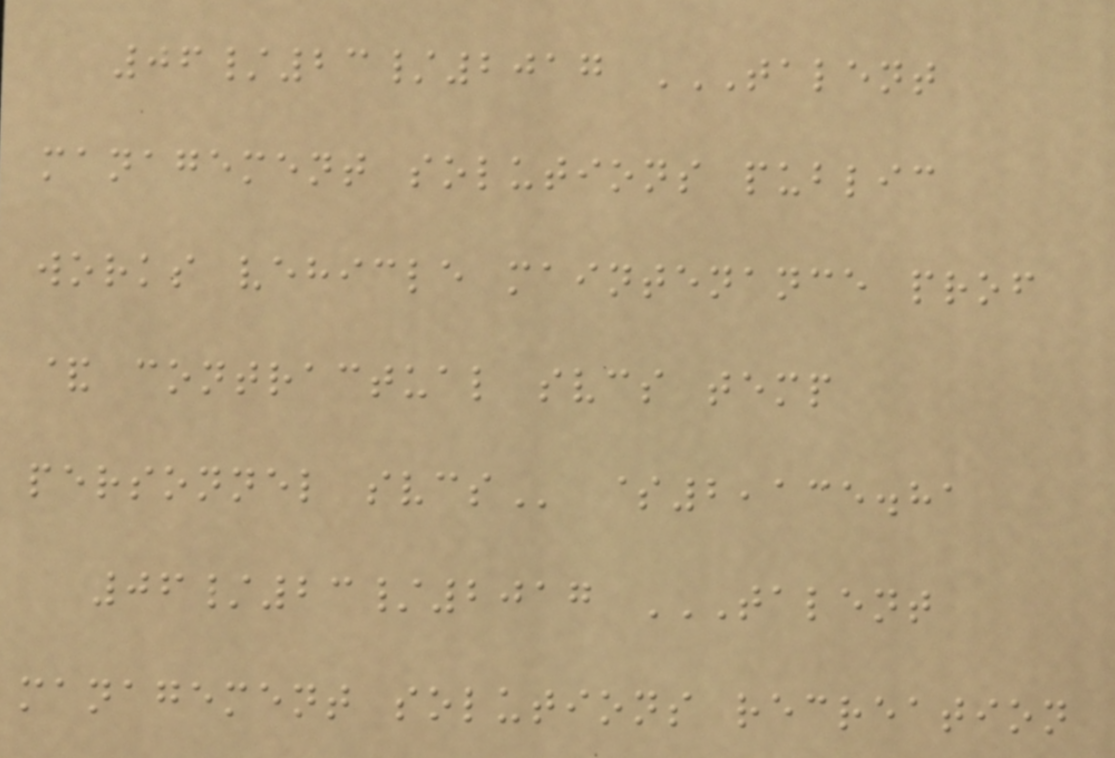06/23/2017 TALENT
MANAGEMENT SOLUTIONS PUBLIC
WORKS VEHICLE MAINTENANCE PROF
& CONTRACTUAL SVCS TEMP
PERSONNEL SVCS $2,135.81
06/23/2017 TALENT
MANAGEMENT SOLUTIONS RECREATION
